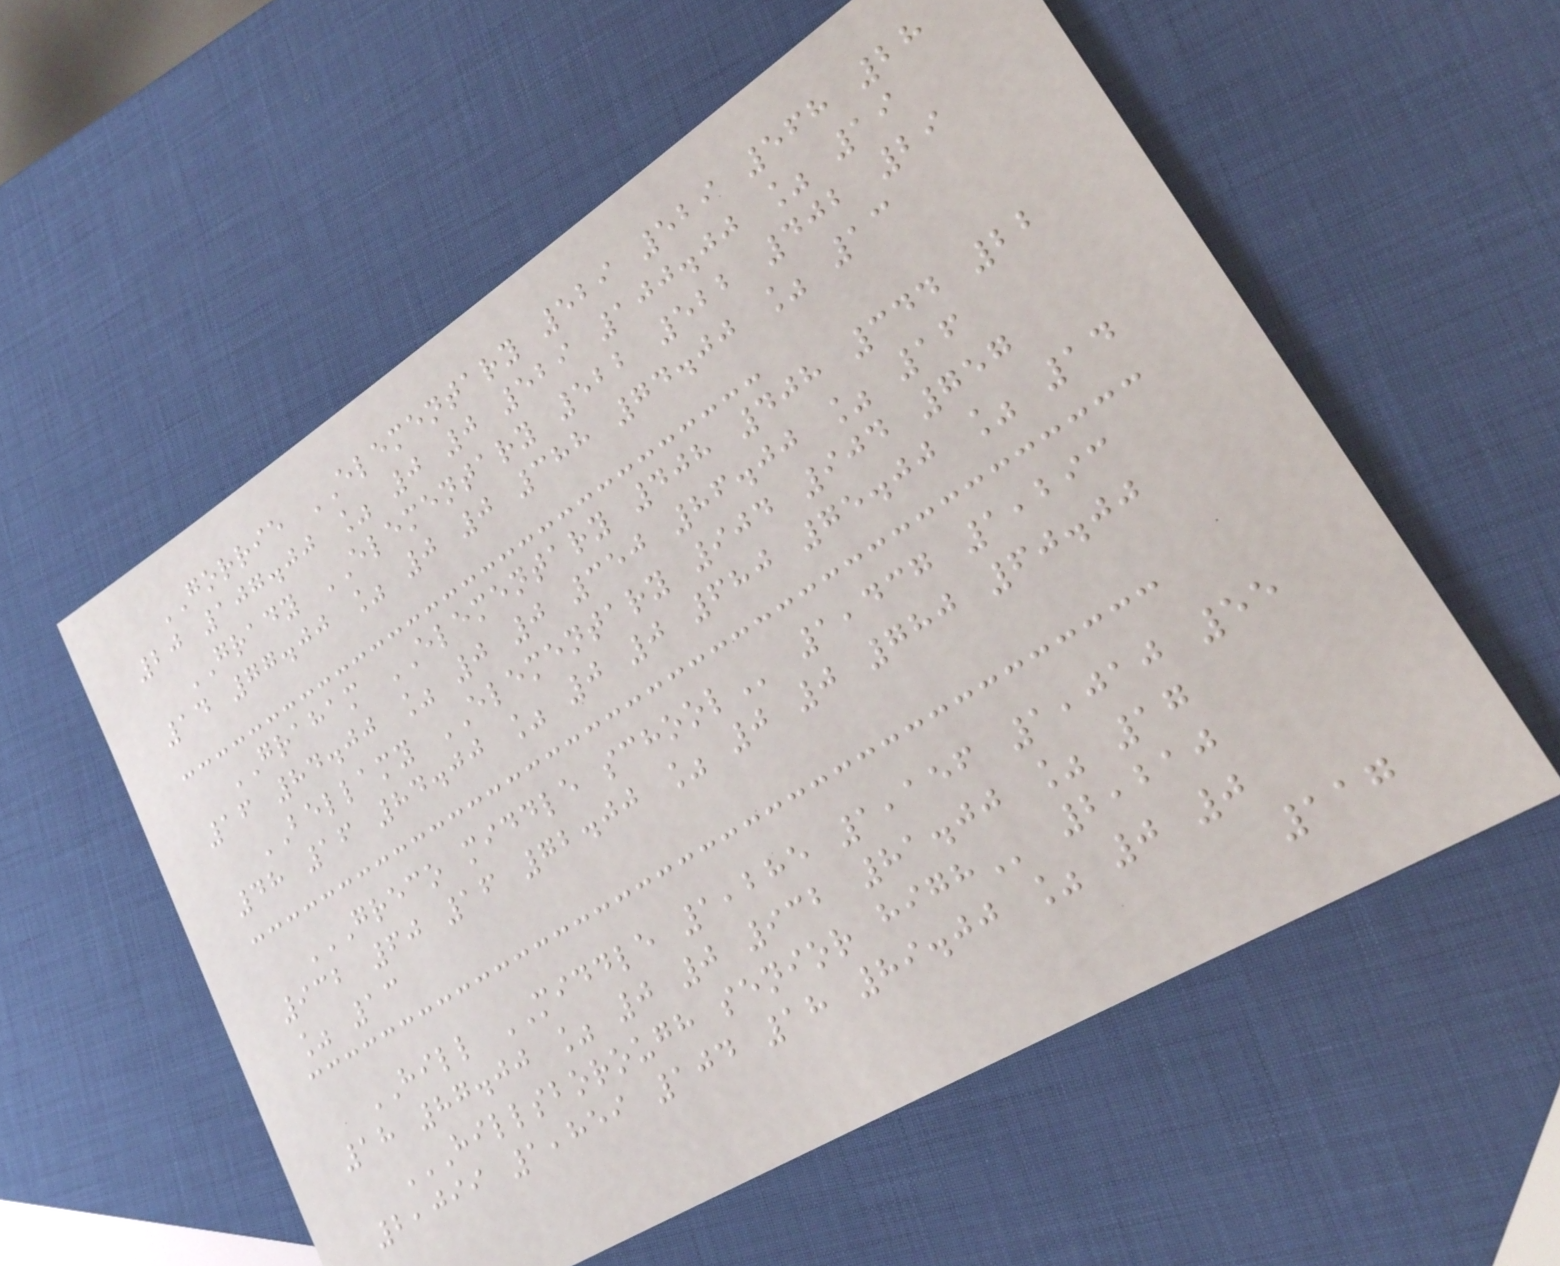GORRIE ELEMENTARY 529 529 568 28
20 107.00 % 0 0 529 100.00 % 19
GRADY ELEMENTARY 522 522 402 29
14 77.00 % 0 0 388 74.00 % 13
GRAHAM ELEMENTARY 408 408 344 22
16 84.00 % 0 0 350 86.00 % 16
BELLAMY ELEMENTARY 904 904 757
48 16 84.00 % 0 0 680 75.00 % 14
GRECO MIDDLE SCHOOL 1,437 1,293
932 60 16 72.00 % 0 0 780 60.00
% 13
HILL MIDDLE 1,285 1,156 1,010 55
18 87.00 % 0 0 932 81.00 % 17
HILLSBOROUGH SENIOR HIGH 2,210
2,099 1,859 104 18 89.00 % 0 0
117
